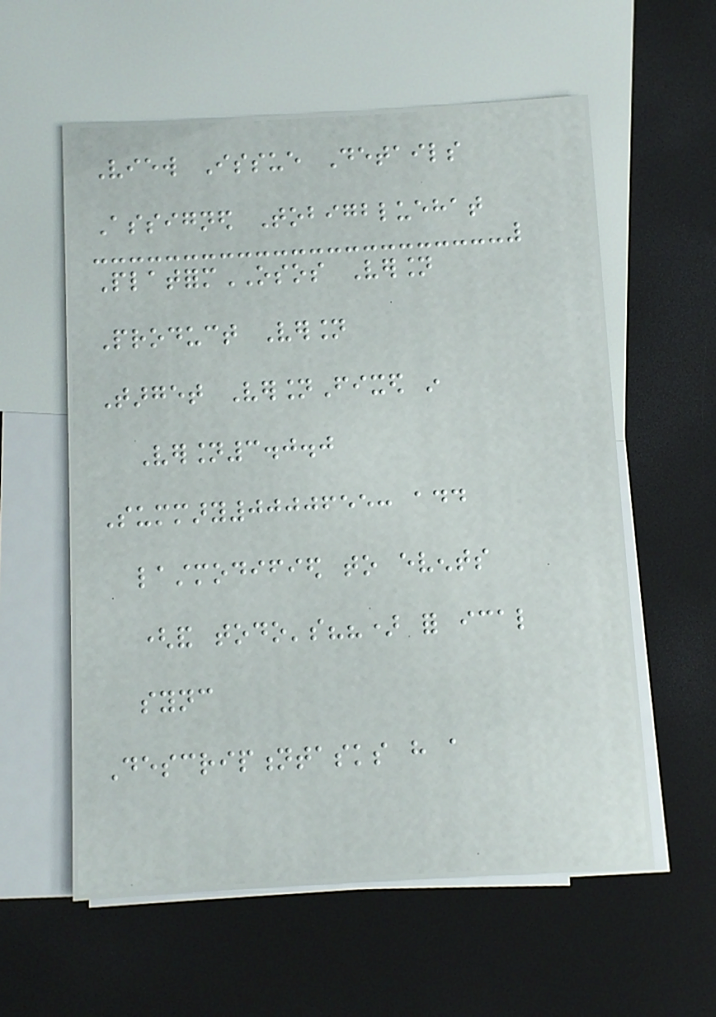View Issue Details
Assigned Tobigbluehat
PlatformOSOS Version
Product Version
Target VersionFixed in
Version3.0.0
Summary0000655: add
lastmodified to events
(and todo's??) for ical
sync
Descriptiontasks have a
